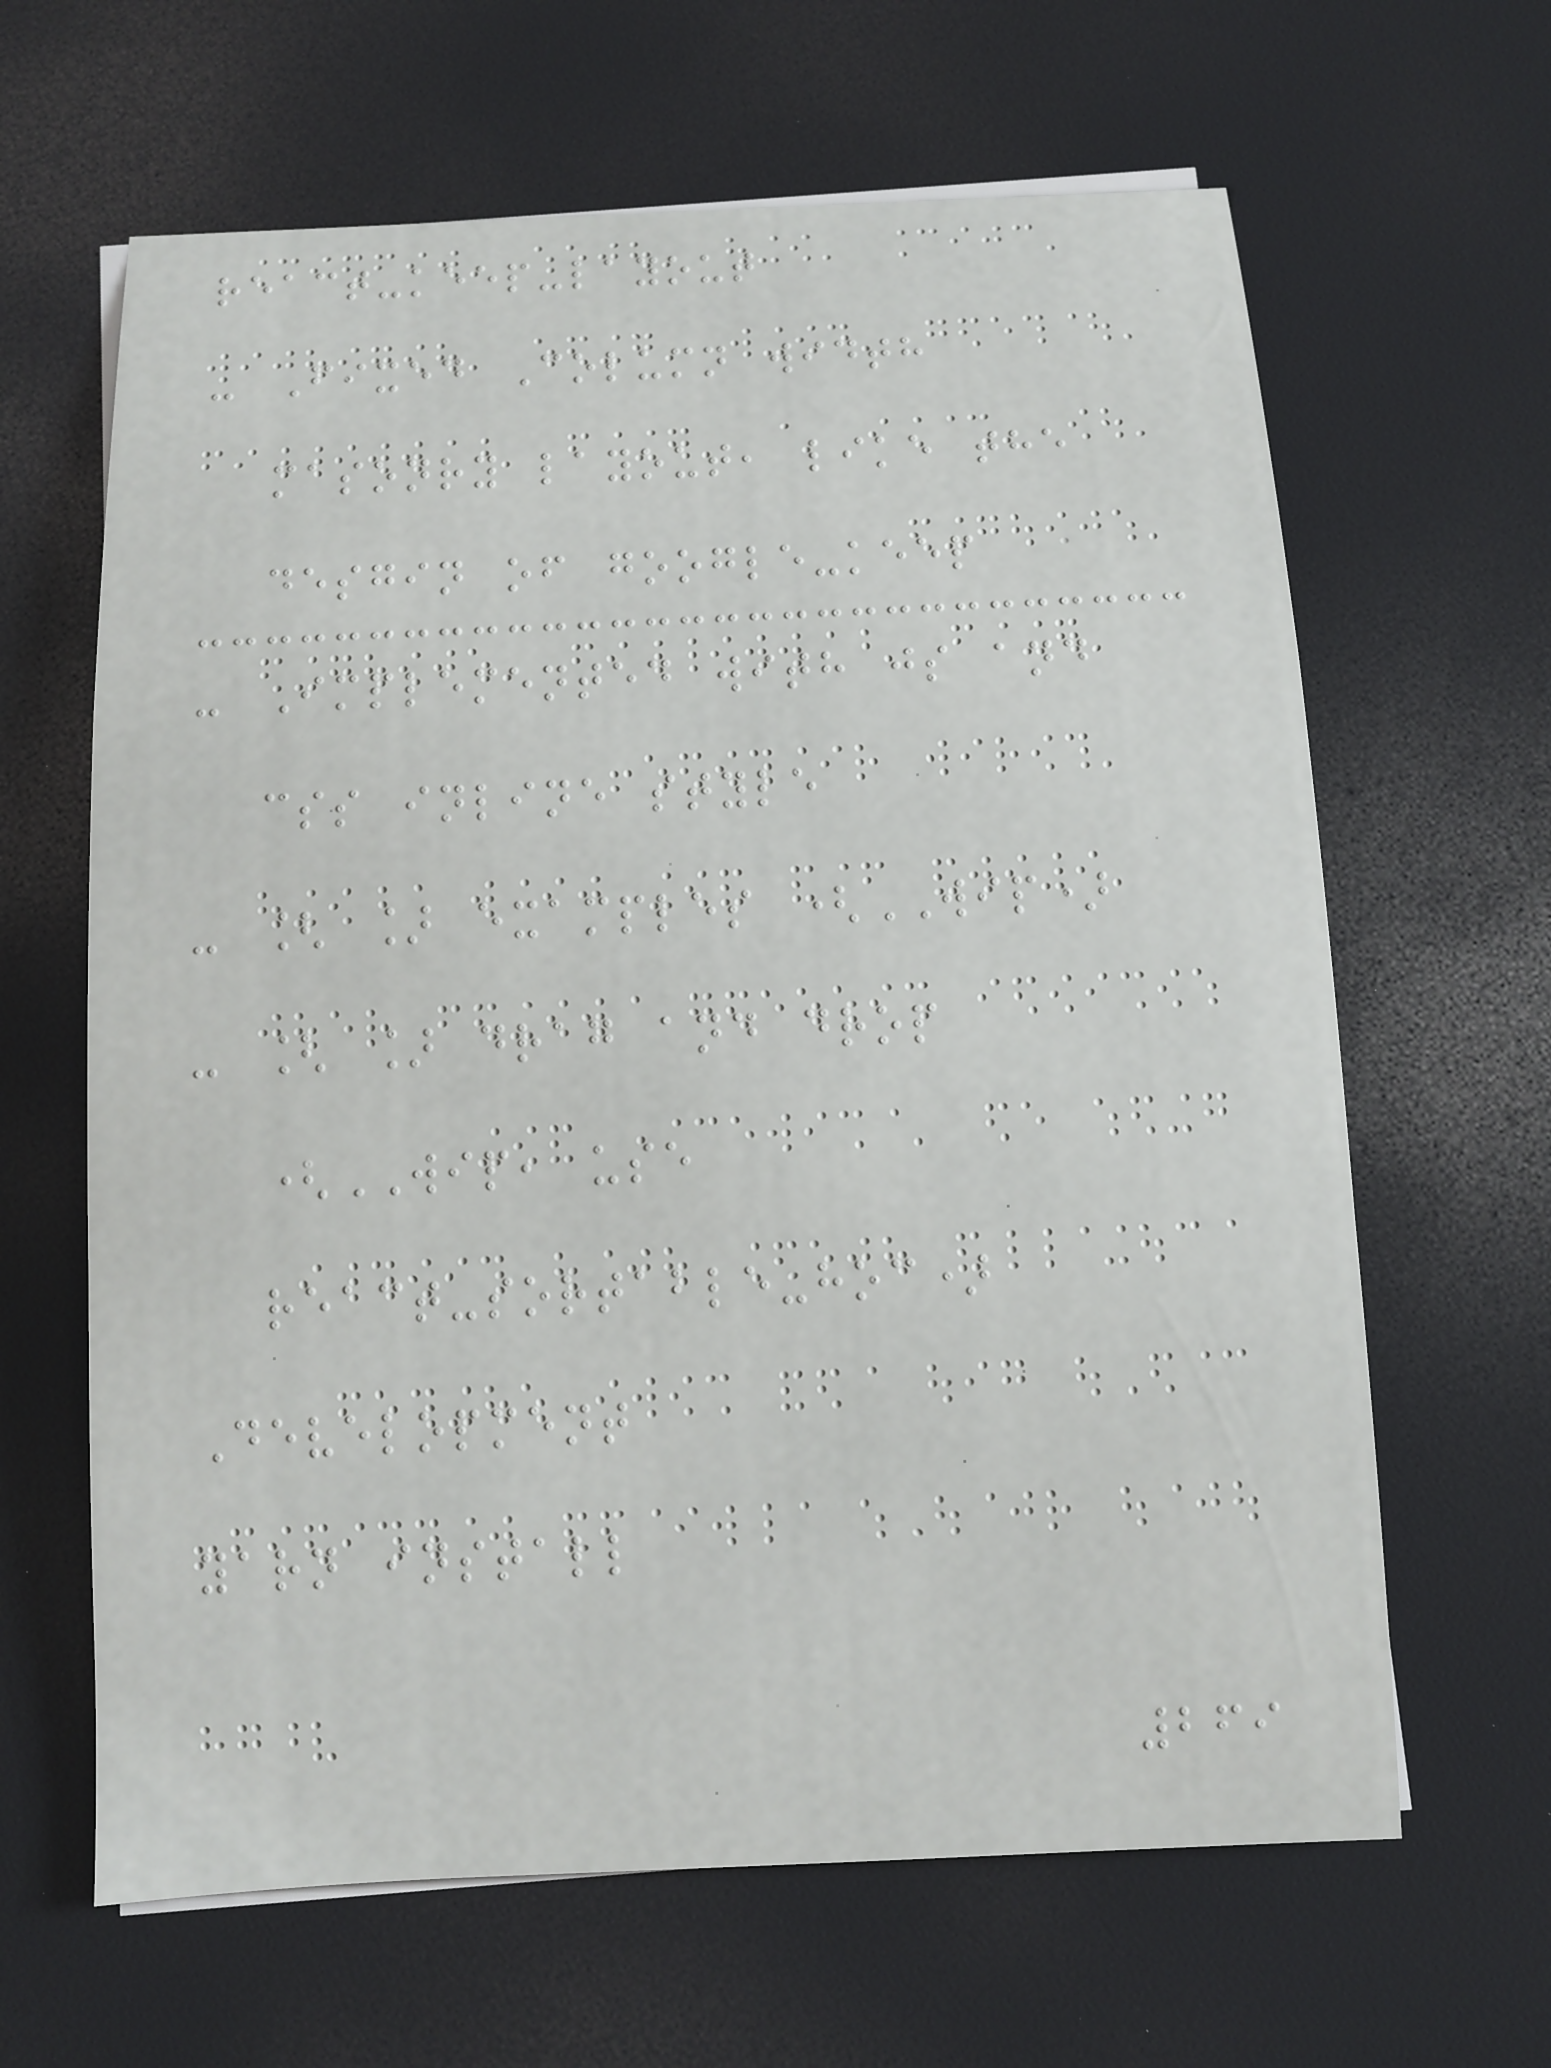react-keep-layout
- Fixed Column width
masonry layout, like the
desgin of google-keep
- Implemented with js and
css inline style
- [ ] examples (WIP)
- [ ] drag and drop
(WIP, use
react-sortable-hoc)
Development
yarn install
269
